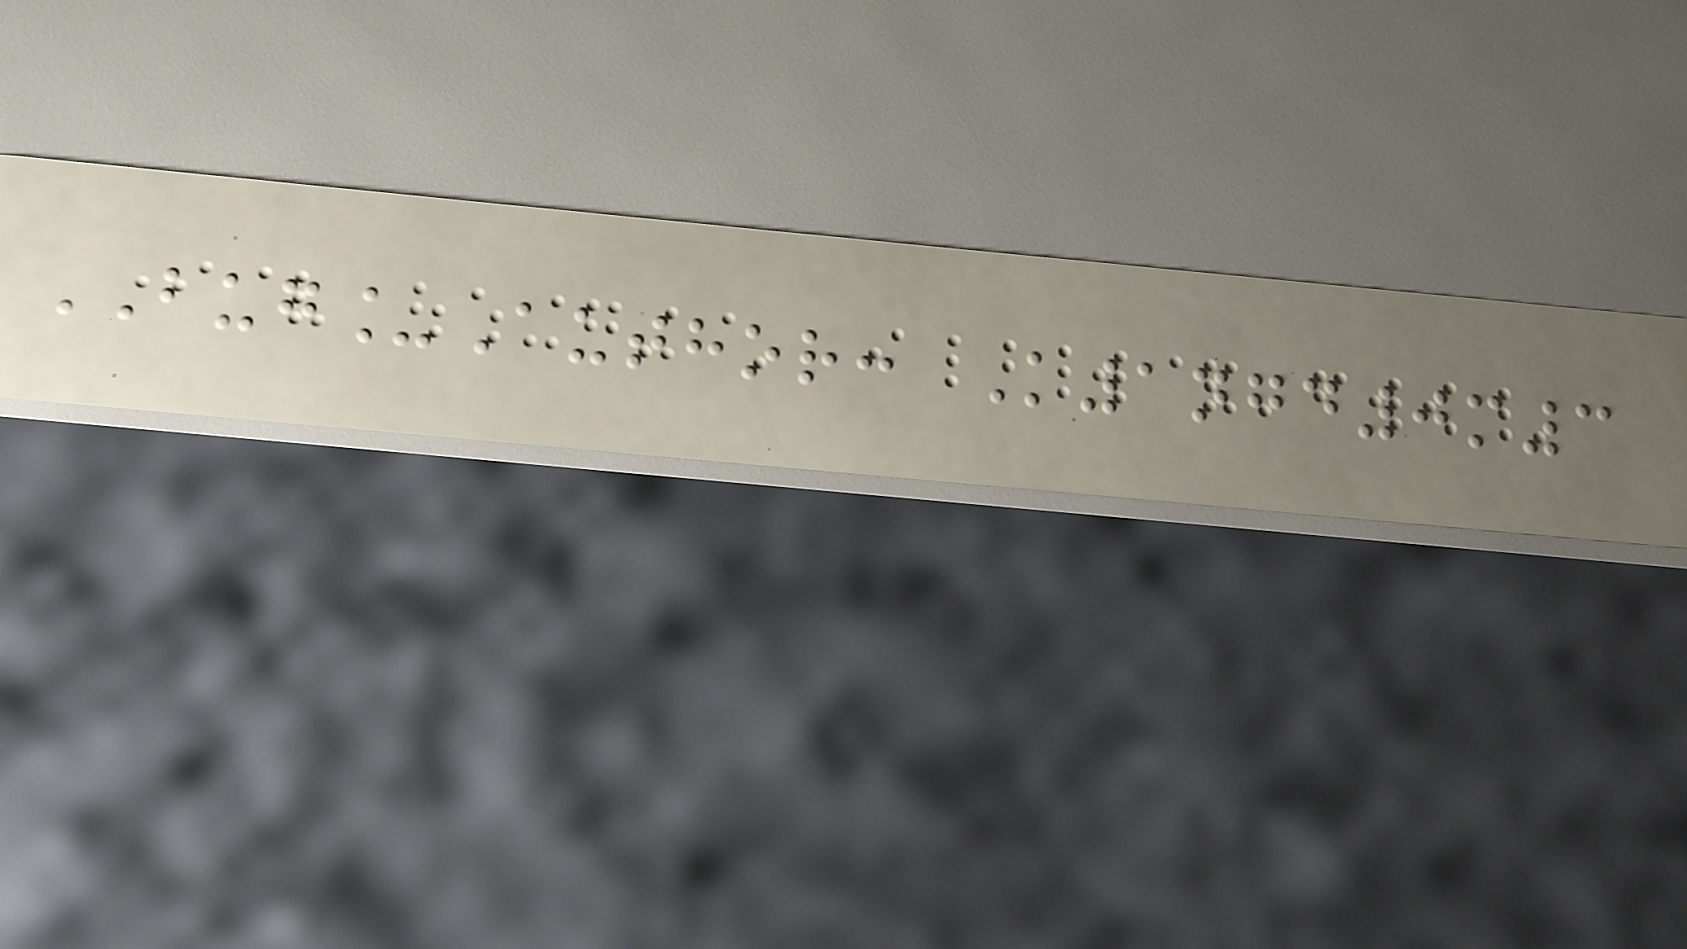BUG_Author: K1ngd0m3
